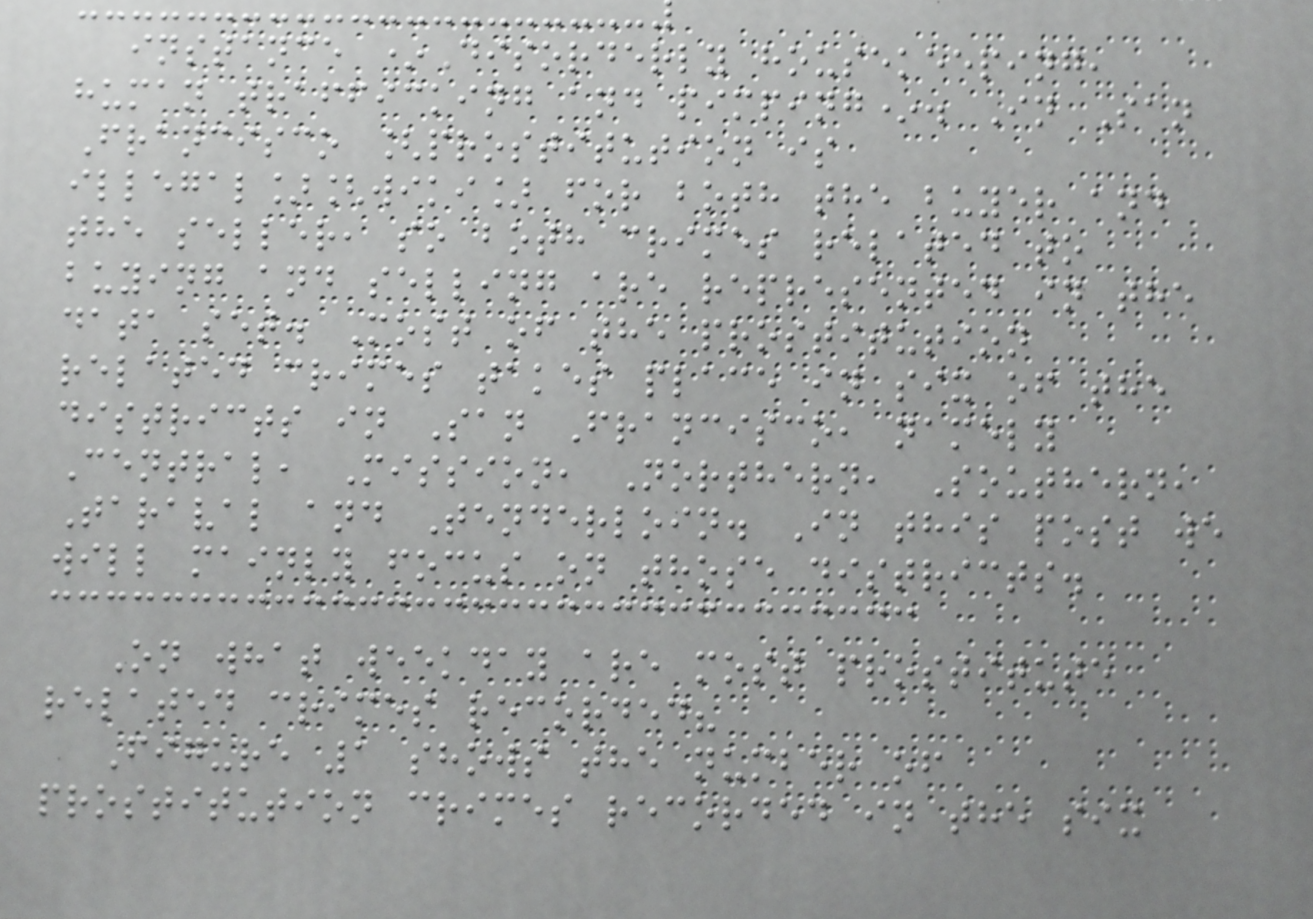instance *Disorderly housekeeping,
human trafficking and pimping*. In San
Francisco [prostitution is
illegal][wiki] for both the buyer and
the seller, so both crimes related to
buying and selling are represented in the
data set. Most of the prostitution
related crimes takes place in six of the
districts in San Francisco, namely
Central, Mission, Northern, Southern,
Taraval and Tenderloin. In this post we
will mainly focus on those districts.
On what weekday are most prostitute
related crimes recorded?
Figure 1 shows the number of
prostitution crimes recorded in the six
